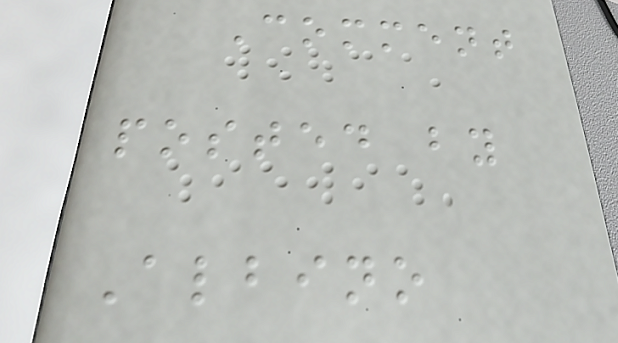Comment
posted by
Albino
